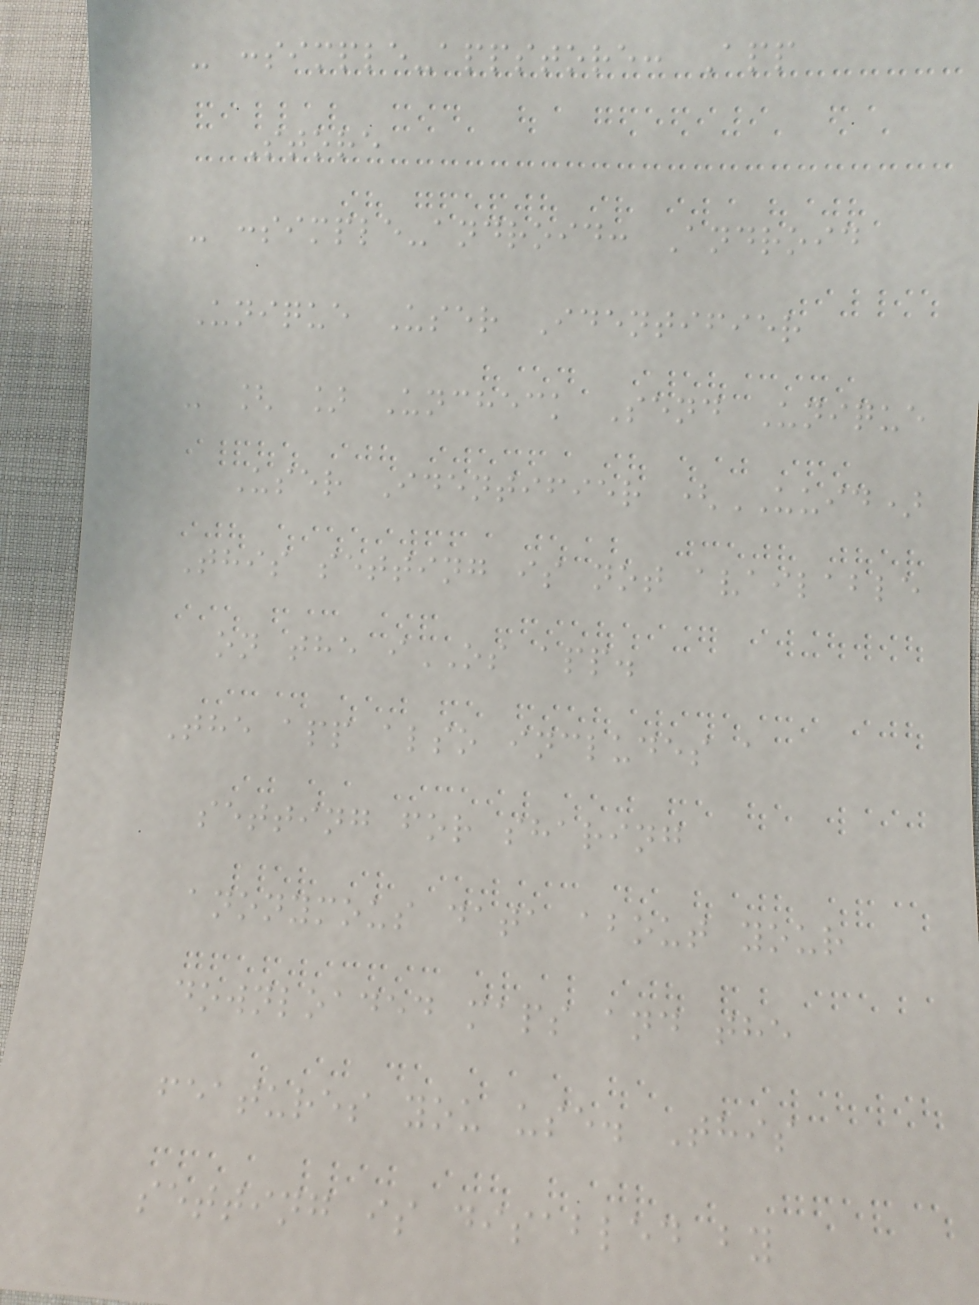- :simple-appstore: App
Store
- :simple-android: Android
Unique User Identifier
- [ ] Uncheck Send Unique
User Identifier (UUID)
This setting is not available
on the iOS app.
The app also includes a
setting for sharing
anonymous data about your
downloaded maps and the
features you use. This
setting is disabled by
